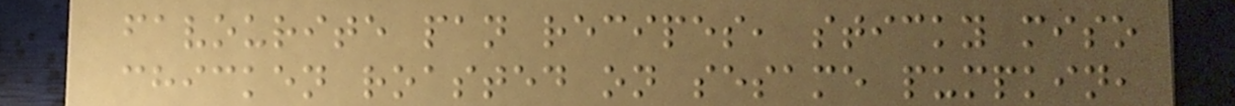favourite pan recipes, sticky miso
chicken roasted on sesame pumpkin,
